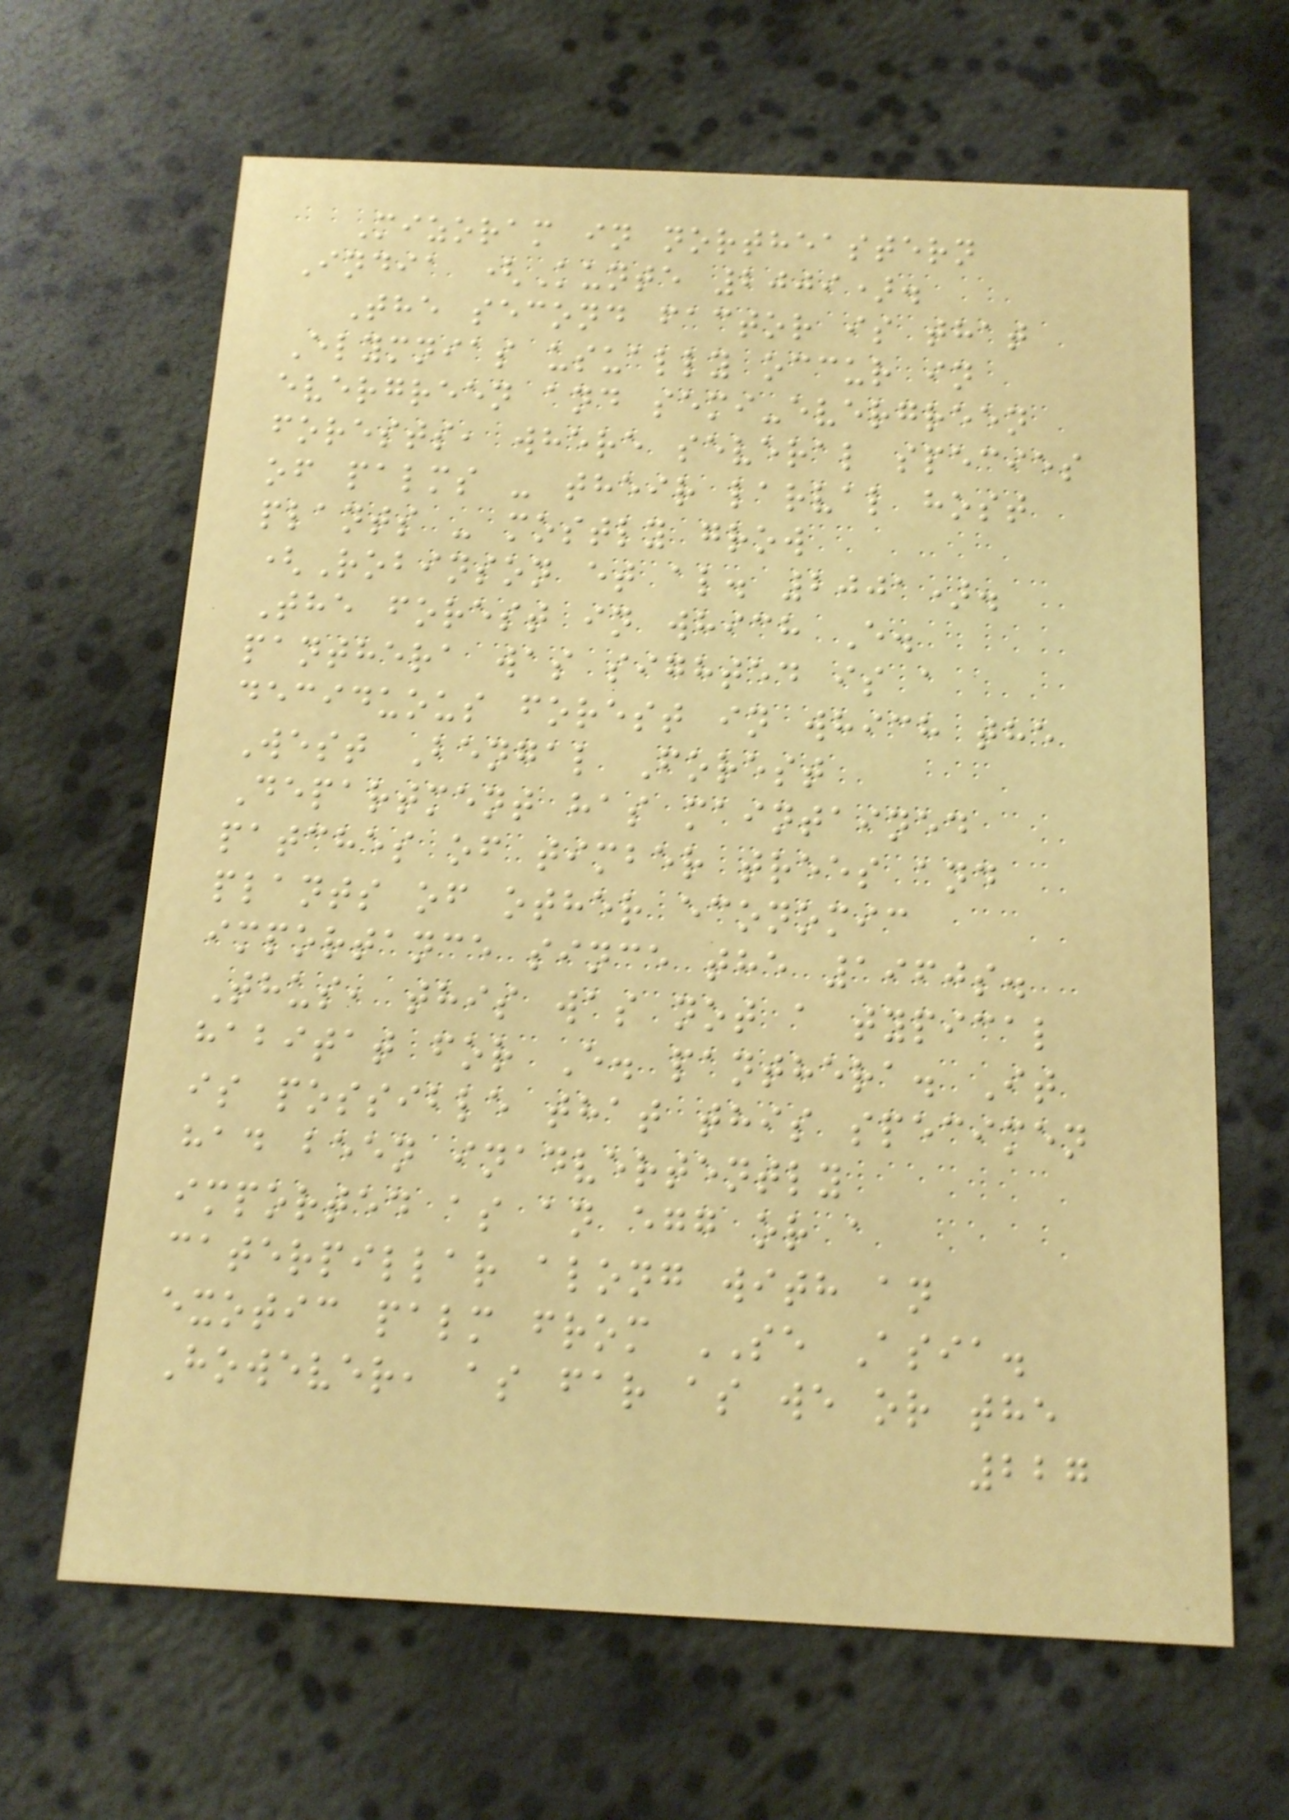Mizoram in northeastern
India (Kunte 2009).
The second factor is that
Elymnias usually occur in
evergreen and semi-evergreen
forests, where several species
of palms - their larval host
plants - mostly grow
(Robinson et al. 2001).
The forest in which E.
panthera was sighted is a
deciduous forest in which the
West Bengal Forest
Department has maintained
patches of timber trees and
plants of other economic
importance since the 1960s.
Thus, this was not a typical
habitat for E. panthera. It
is possible that this specimen
had been inadvertently
imported as an egg or a
caterpillar along with an
exotic palm from SE Asia.
However, as far as we or the
227
